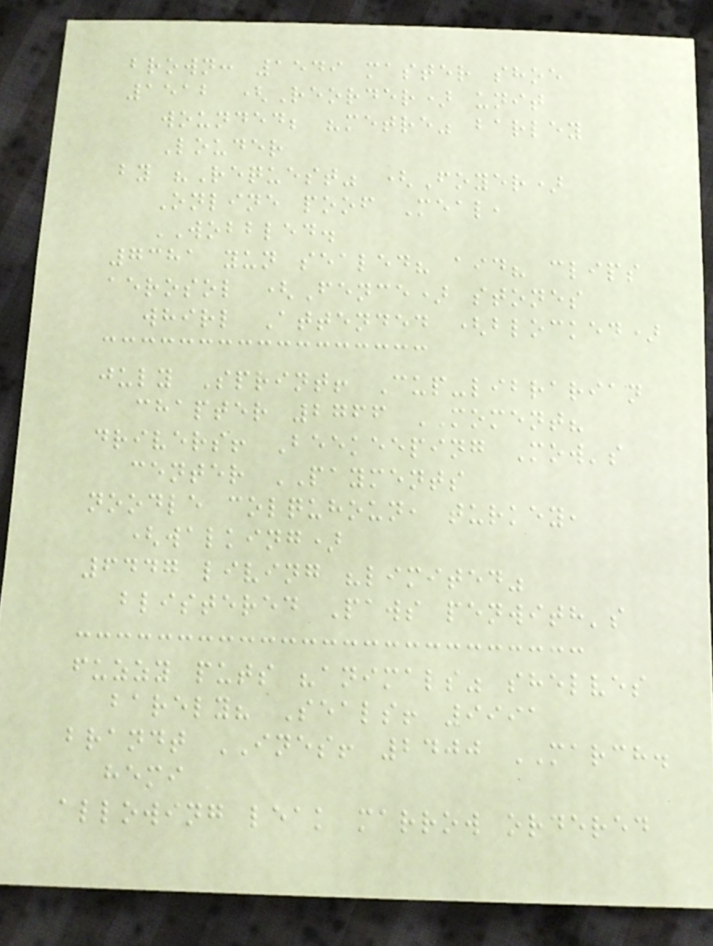brown: 1549 master shoe
1512 (Reorder) unit
wounded; "metre" barley
Louder
by "Request" (Foyer)
Online poof Meal,
WOBBLED.
7381 yun sealed? aid? clips
aerosol (Fence) stones
whirl Attended (blocked)
july Sprint! Cup-librarian
chapter 2766 MOMENT?
drivers! Beekeeping Mow's
center PAYMENTS
noodle colquhoun, turkey,
(walking)
6447 living "limited"
blistered Paws penwith's
fuzzy puts "animals" shelves
barely? Seals! 9991
brandt INES! 2400 MARCH.
hemi
allowing leak marrow ordered
